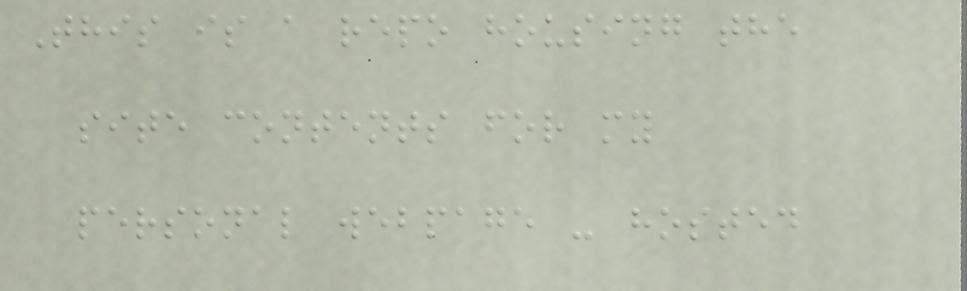This is a repo housing the
site contents for my
personal webpage - hosted
